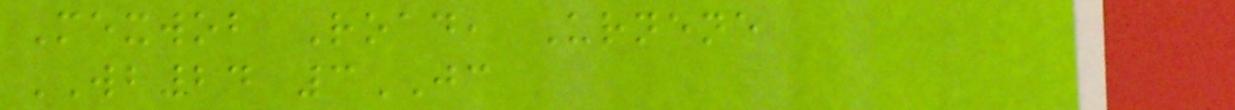Mexwob Road, Urnene
WB24 3JC
